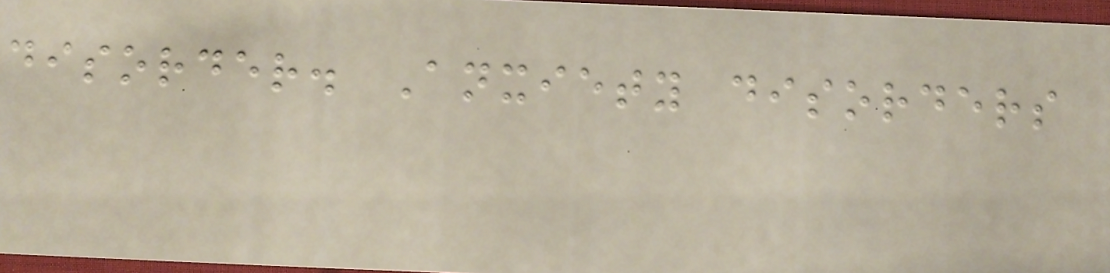disorder. Anxiety disorders
